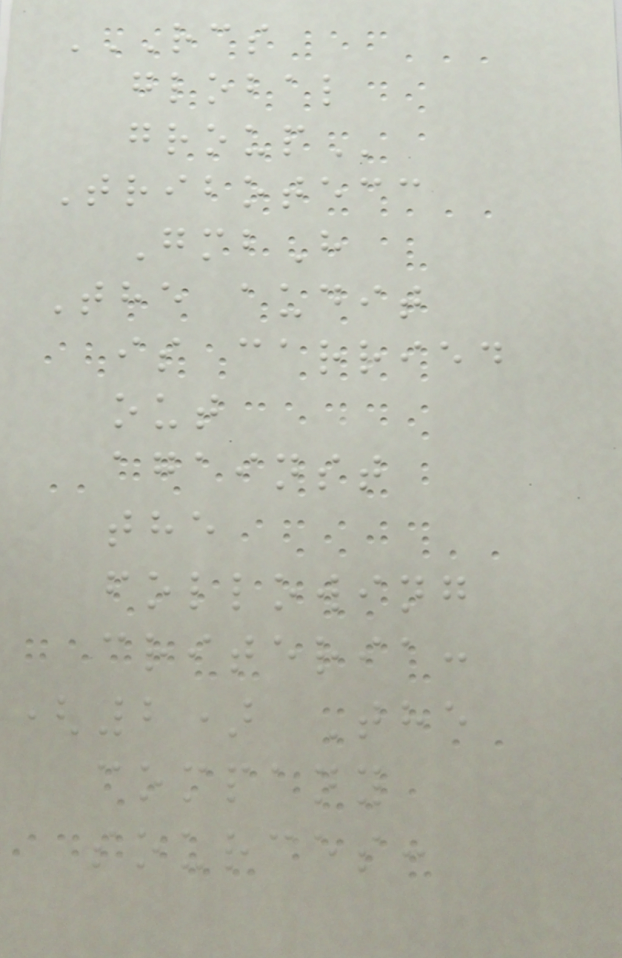RCS
GLOBAL
GROUP
Tribotecc
GmbH
The audit
is carried
out
against
the
following
criteria:
(2) The
company
sources:
